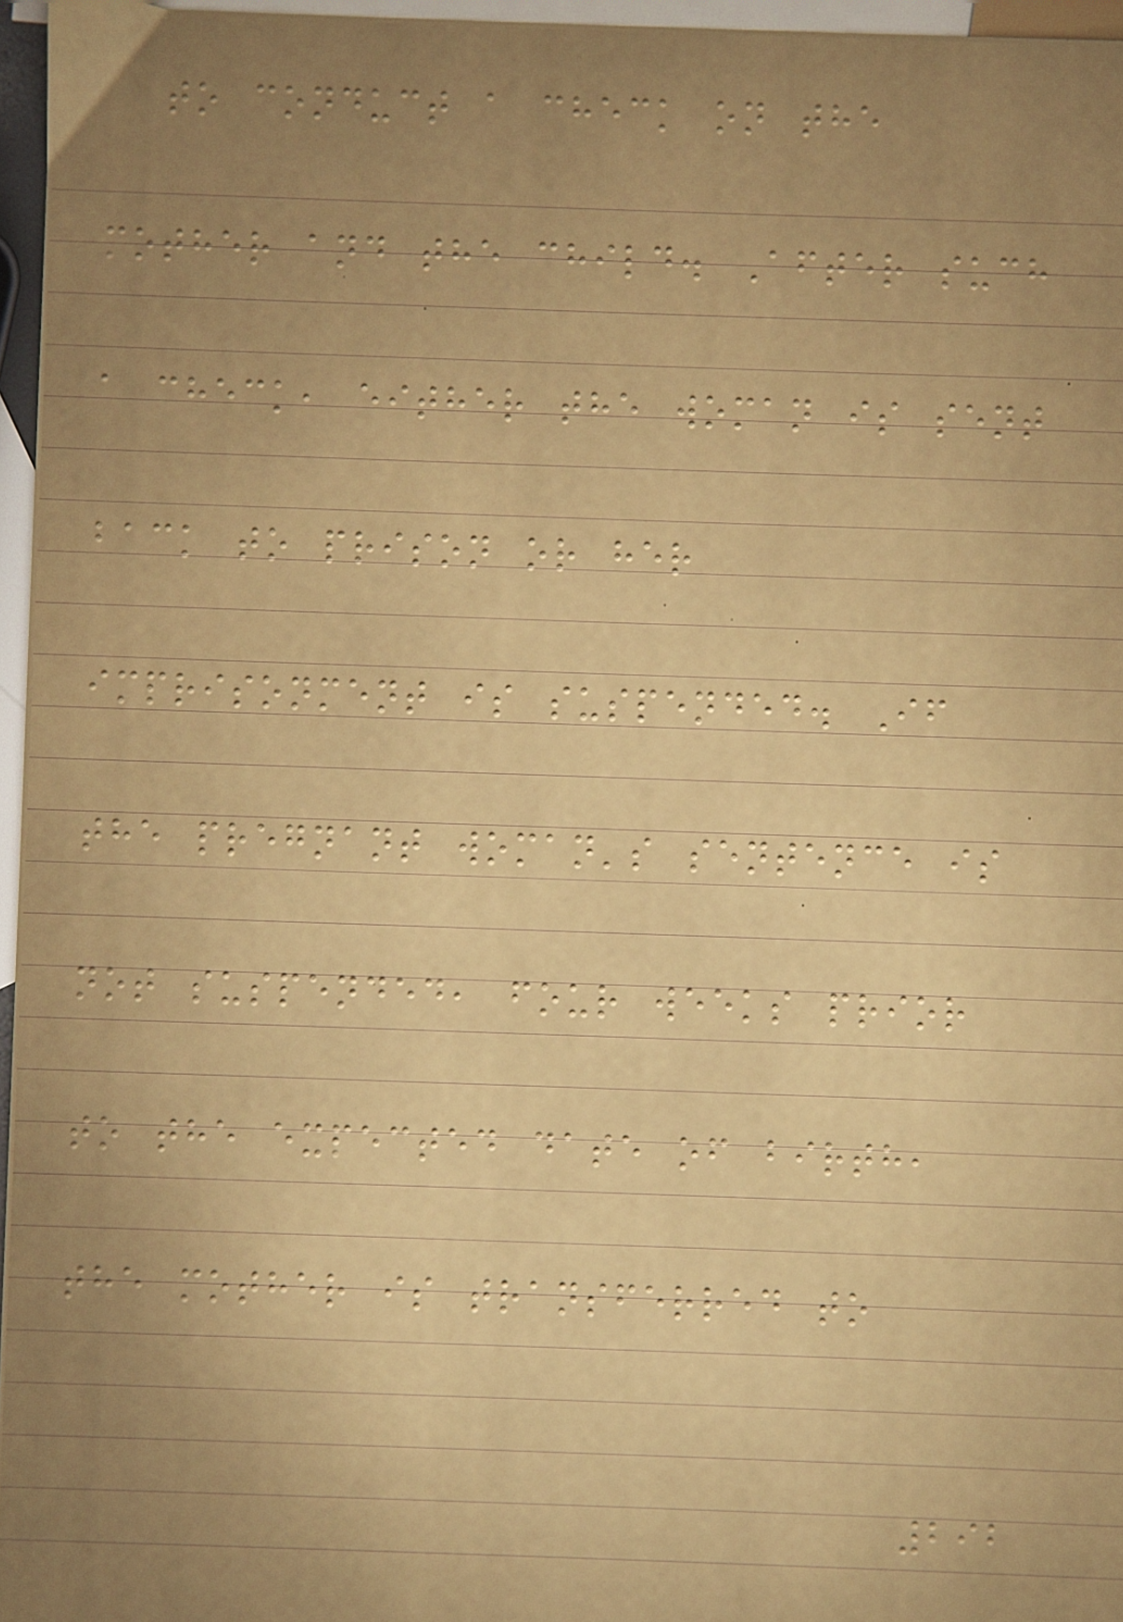to conduct a check on the
mother and the child. After such
a check, either the woman is sent
back to prison or her
imprisonment is suspended. If
the pregnant woman's sentence is
not suspended, four weeks prior
to the expected date of birth,
the mother is transferred to
292
